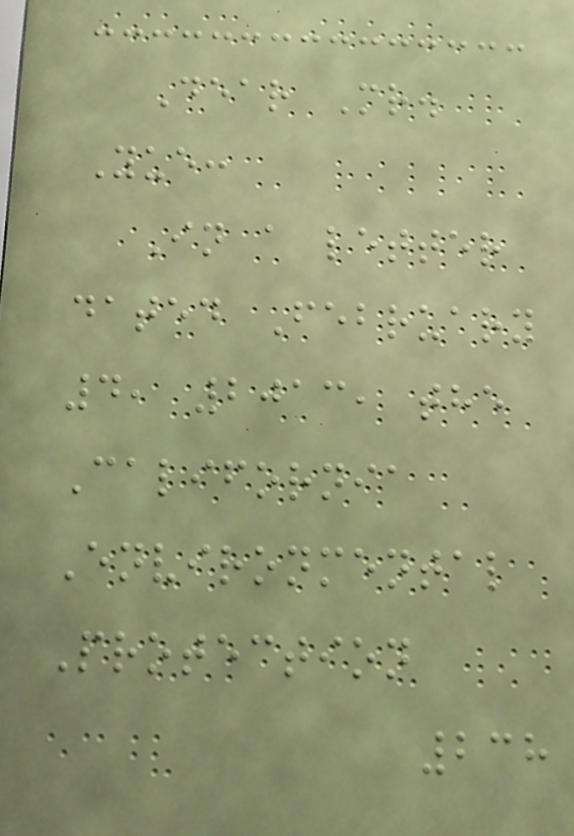Dear Mr.
Yue:
In a letter
dated February
4, 2013, the
California
Environmental
Protection
238
